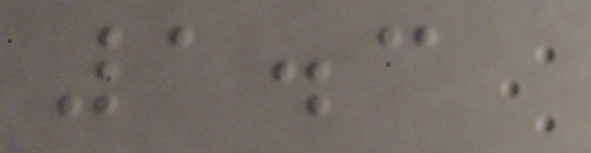1.3
